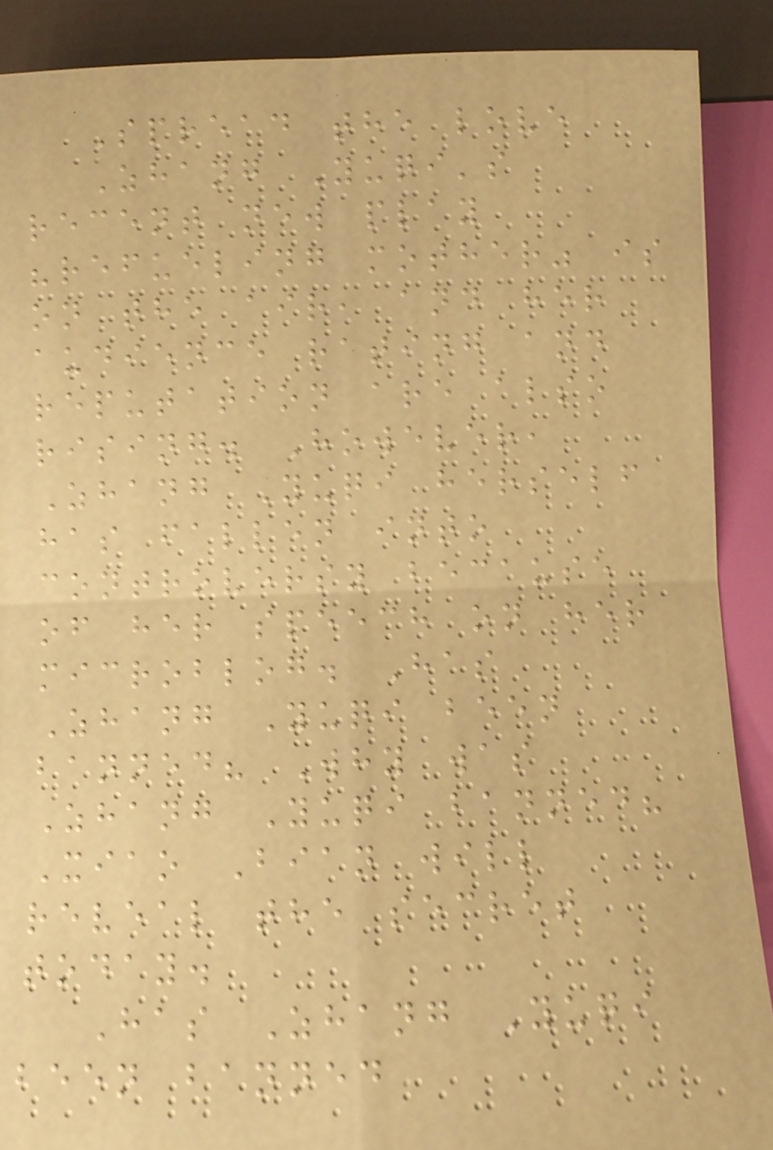Spread the love
Zhang Yuqi's
recent new play
"refueling mother" is
on the air, and her
audience rating and
reputation are also
rising. However,
Zhang Yuqi herself
has fallen into
controversy because
of her speech on her
microblog. Has
Zhang Yuqi been
banned? Why was
Zhang Yuqi banned?
Xiao Bian will
reveal the secret
today.
Has Zhang Yuqi
been banned
